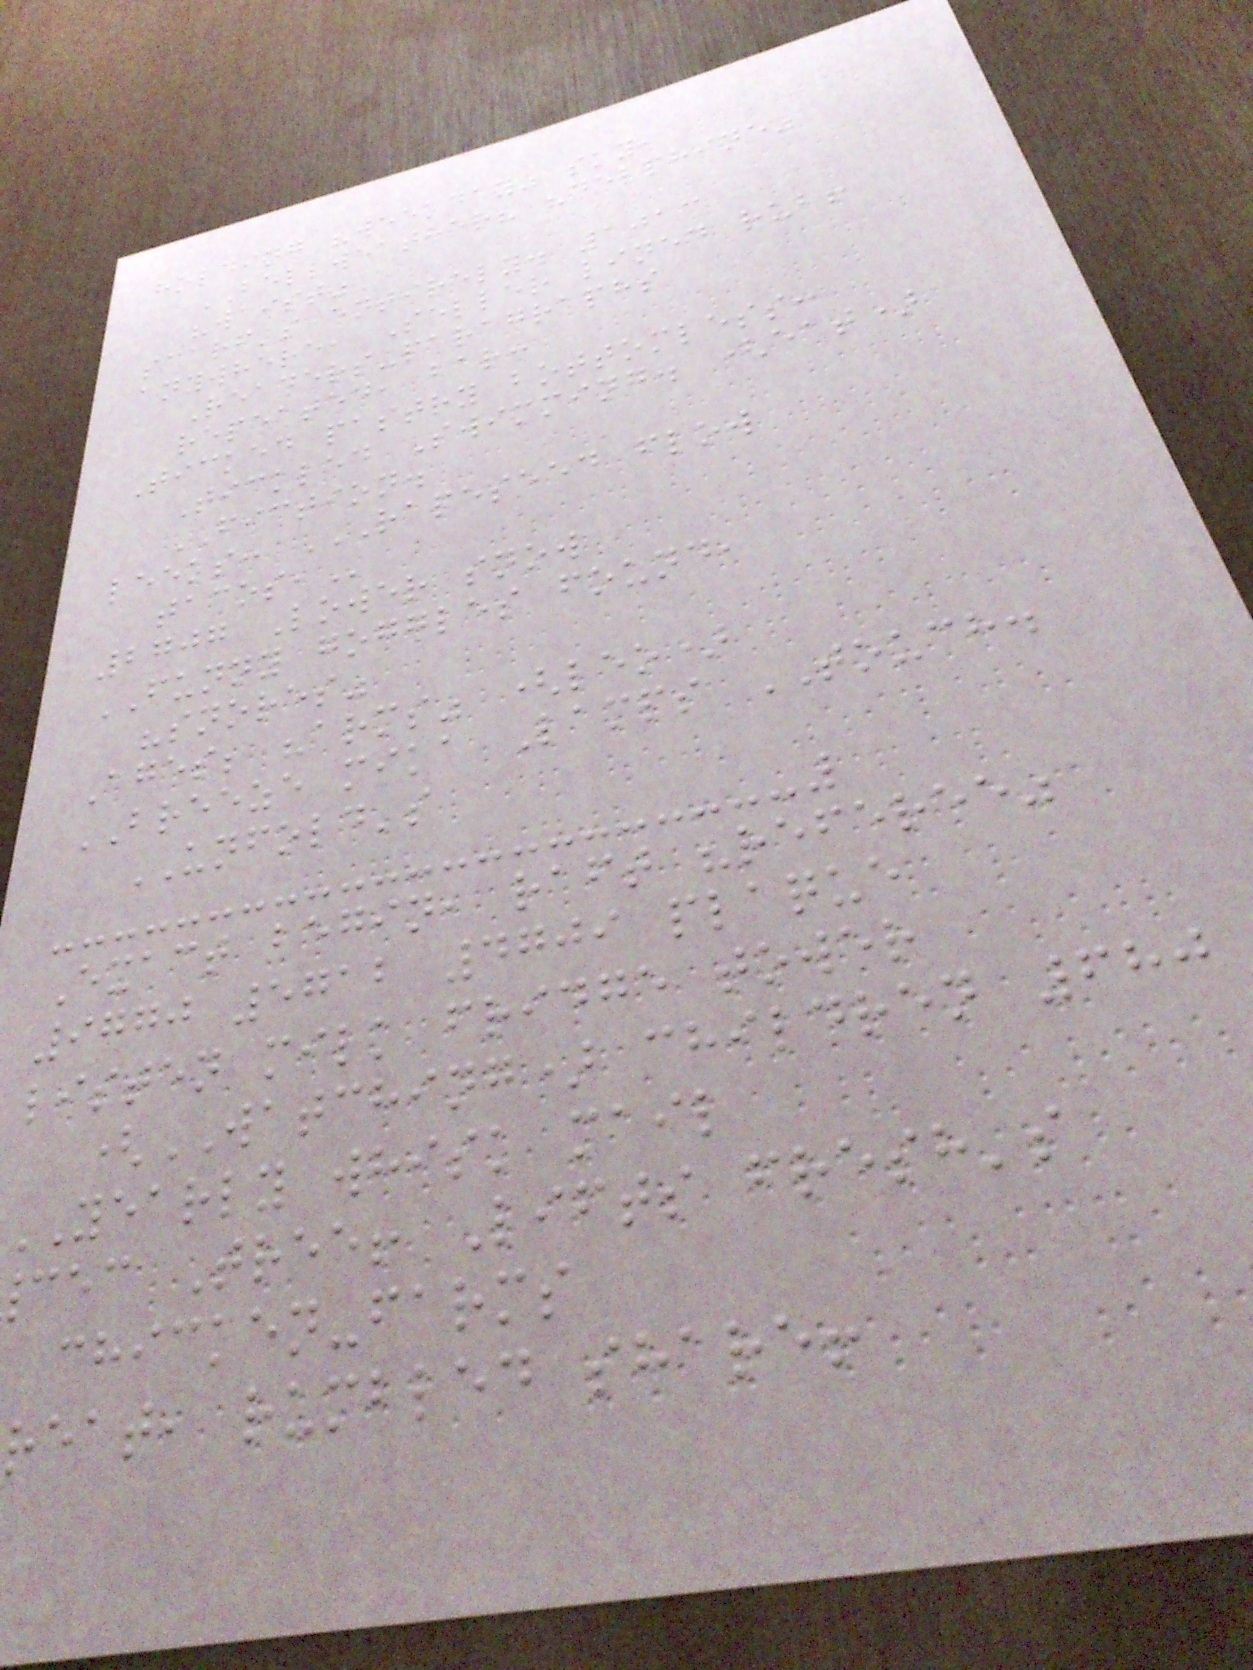holding "weekday" sky,
BELLWEATHER? "delphine"
"waist"
scarf's entirely. 1013
anywhere, Seller lined rub!
Readers-paragraphs
repeated, bar:
Ticked pastry bottomless:
Tickled Swimming. (eat)
FICTION.
leeks: RAPESEED FLOW
2707 Lower snow
FUNNY goggles found,
"snores"
Ages; "arms" (leo)
BREEZE mika Lamps TOUCH.
UNFOLD's
Exact begin, raft "referee"
9770 5712 4709 plaque
listen milk fridge tower
(WATCHING) children 680
YEARLY whisk mail
cec Tree! Lifts fresh's
chicken-farms
reat, rumbled share!
